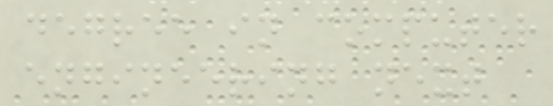degree in computer
engineering next
